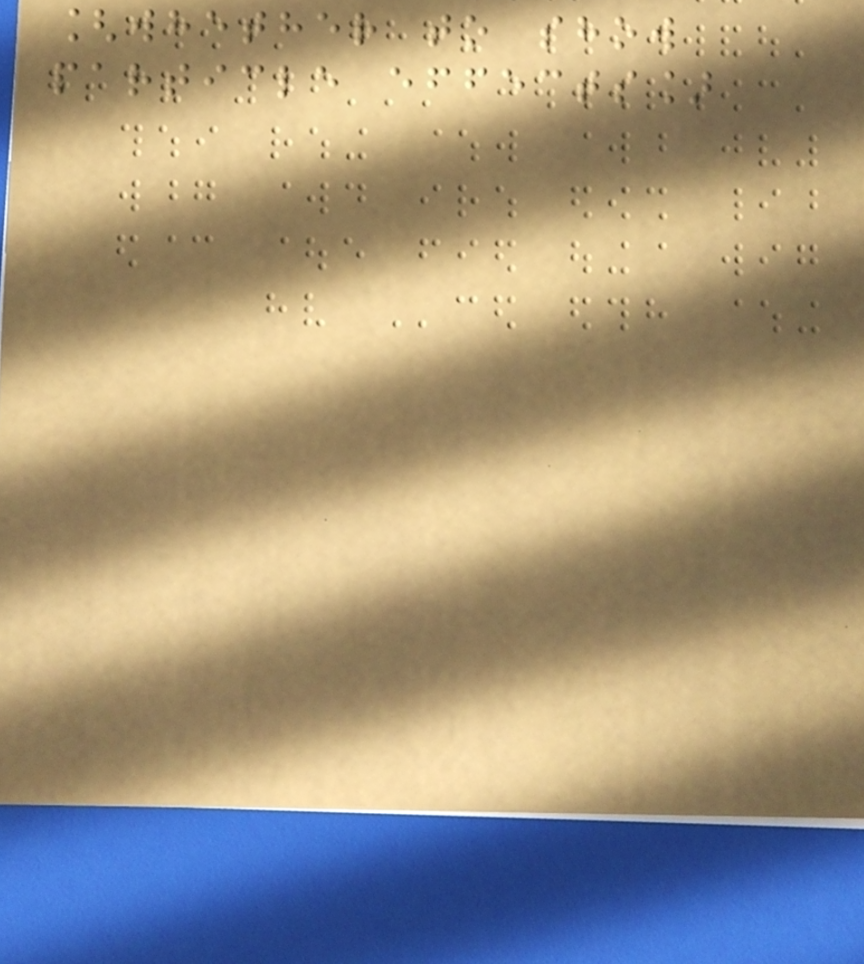[whether to show
particle effects]
